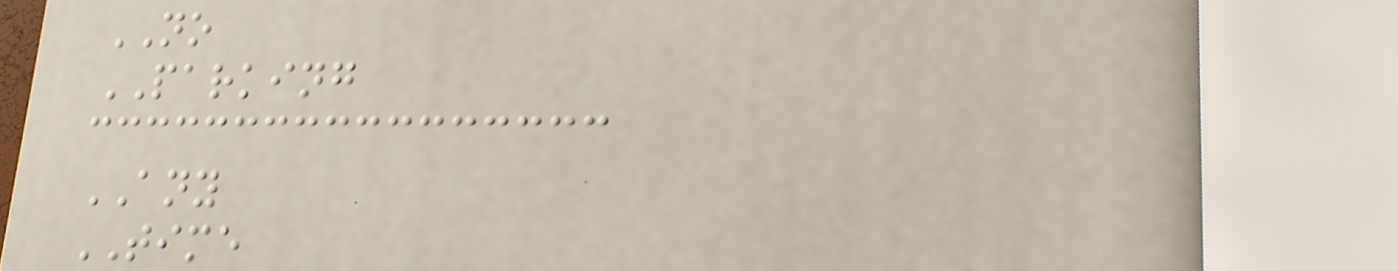NO
PARKING
ANY
TIME
